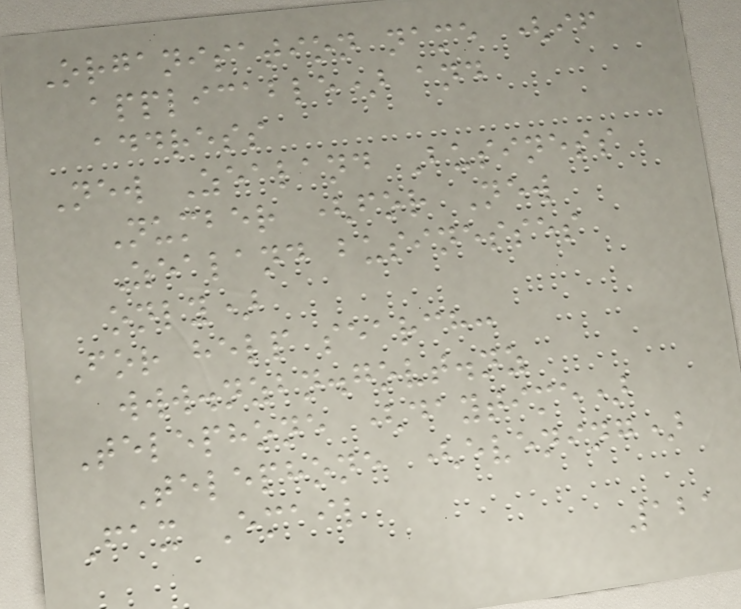Organisation name (if
applicable) and
address
New Zealand Business
Number (for New
Zealand businesses
only)
For help search:
www.nzbn.govt.nz
Telephone (daytime)
Telephone (evening)
Fax Email
121
